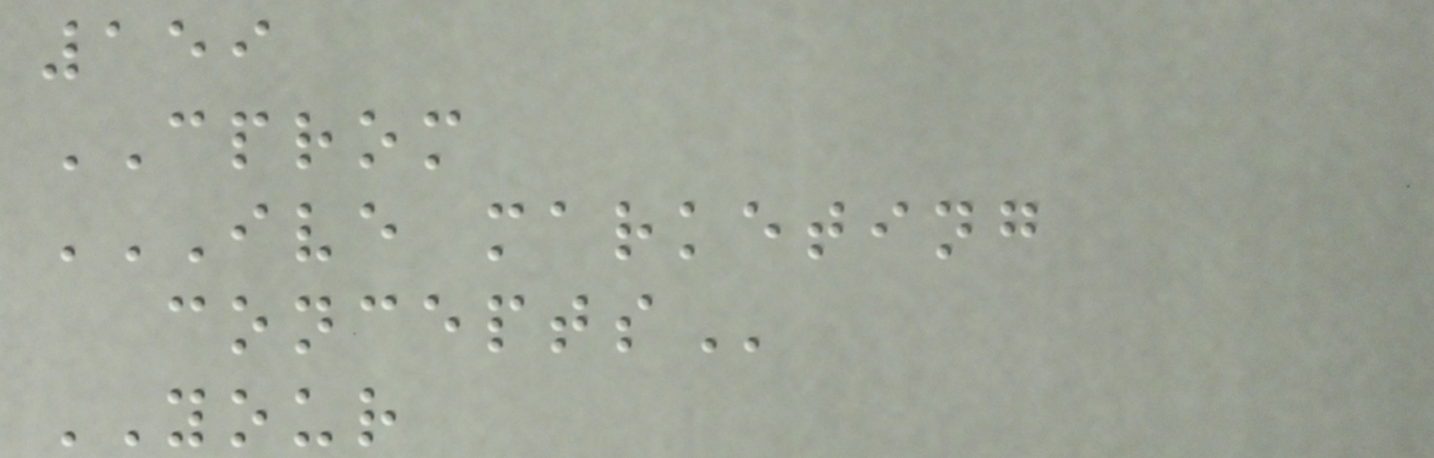159
CPROM
IVE MARKETING
CONCEPTS
YOUR
